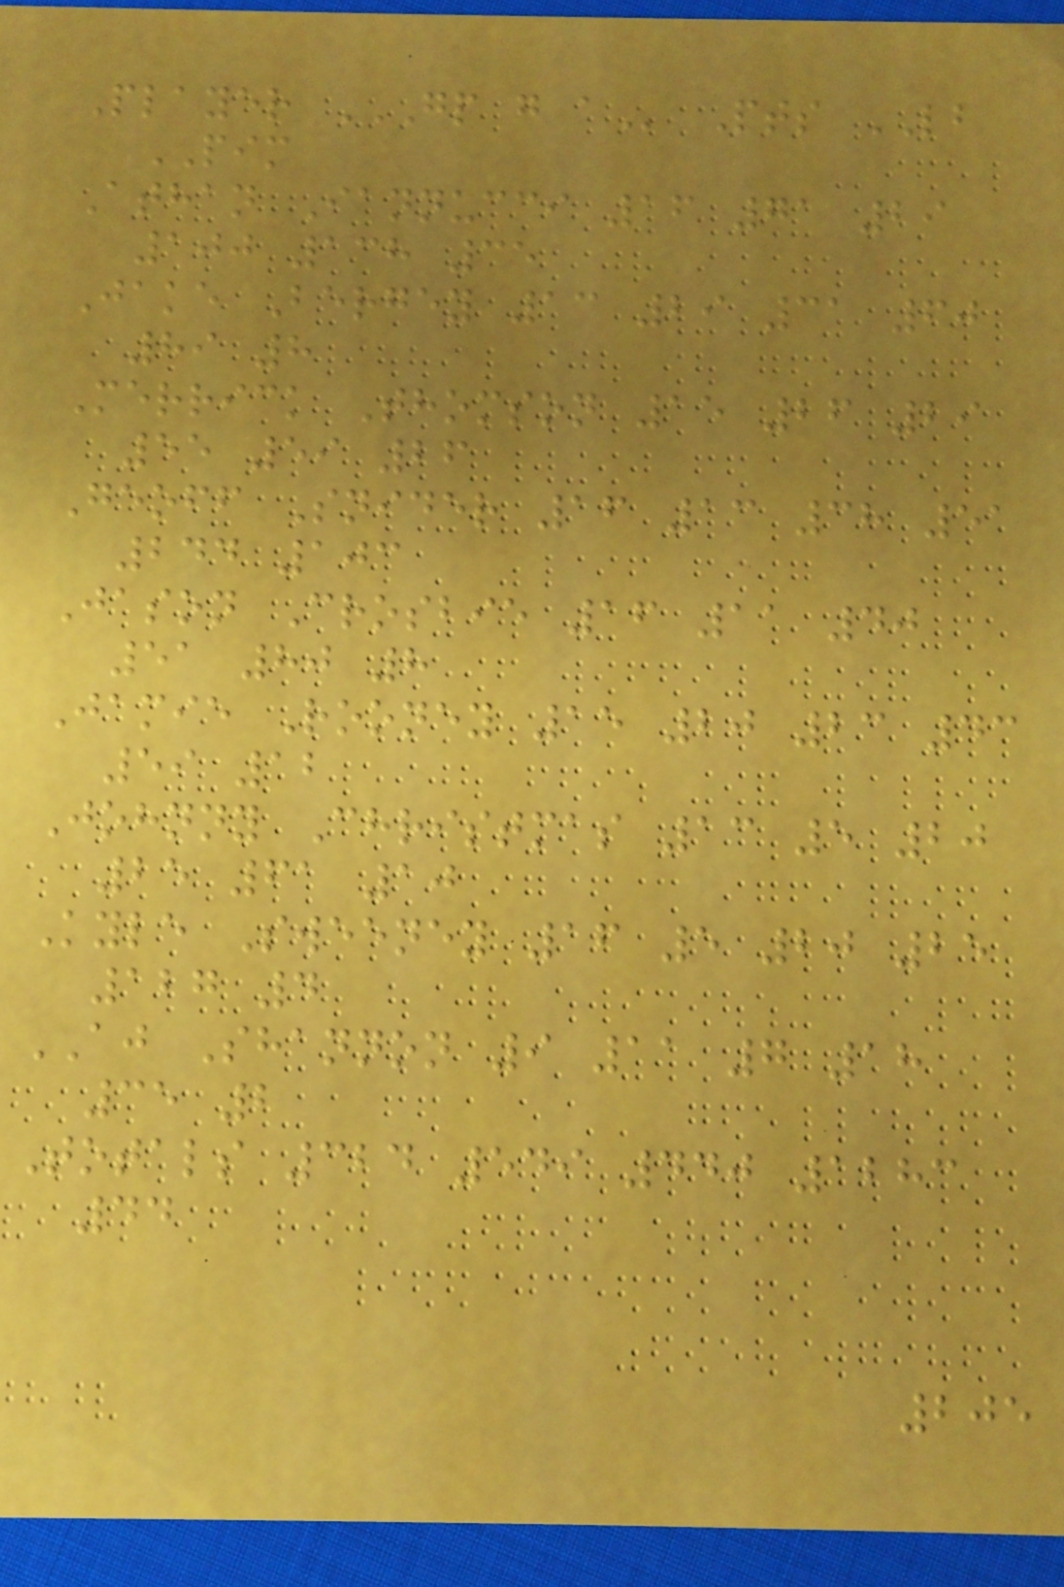Player GP G A Pts LB
PIM
Athan Iannucci 16 71 29
100 138 35
Jake Bergey 13 29 31 60
89 8
Merrick Thomson 15 26 29
55 59 26
Geoff Snider 16 13 38 51
244 103
Jason Crosbie 16 11 40
51 80 8
Jamie Rooney 15 20 23 43
59 12
Johnny Christmas 13 5 20
25 61 10
Kyle Sweeney 16 5 20 25
127 4
AJ Shannon 9 11 7 18
35 2
Totals 324 549 440 1283
44
205
